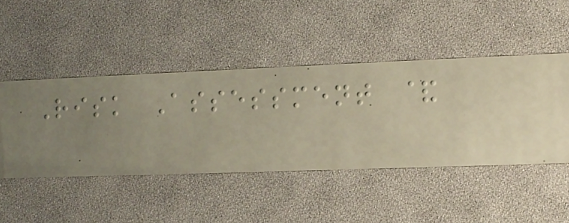Risk Assessment &
